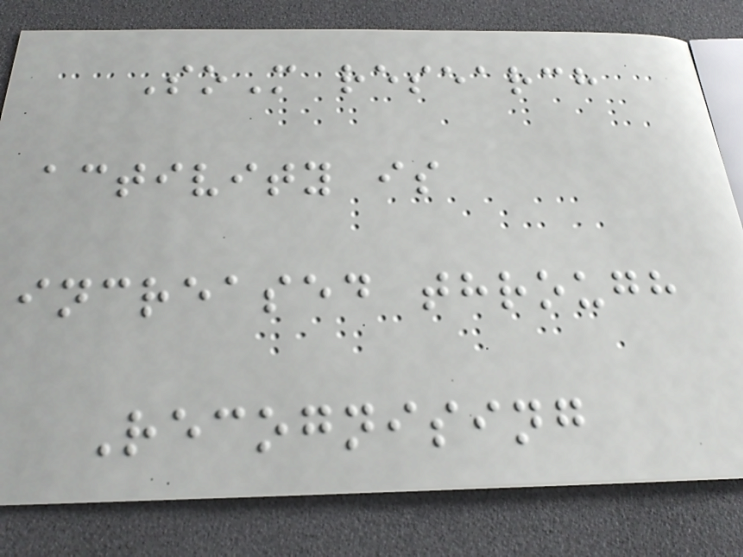SoM research
activity is
increased through
Recognising
